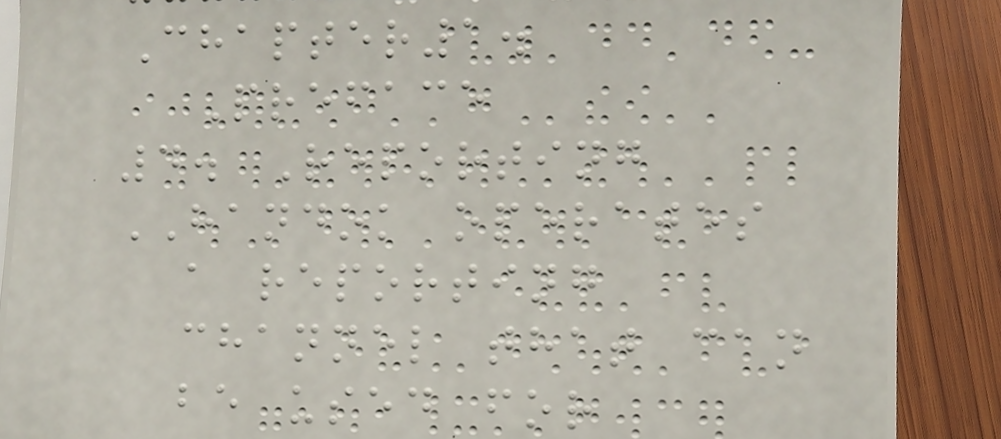Chapter1.
Preface
4. Reporting
HANDOK operates
a reporting
channel that can
be used for
